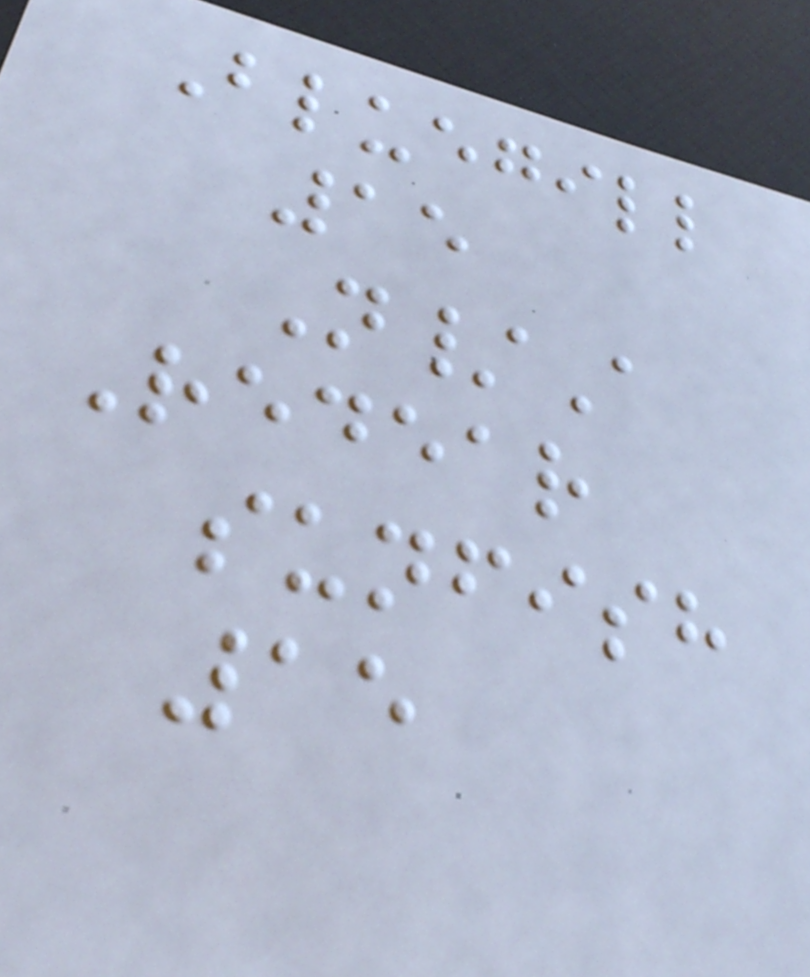Bluegill
15
N/A
Redear
sunfish
15
